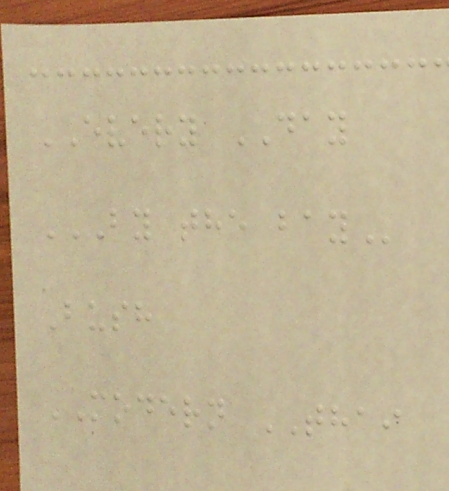EVERY DAY
BY THE BAY
Bush
MODERN THAI
